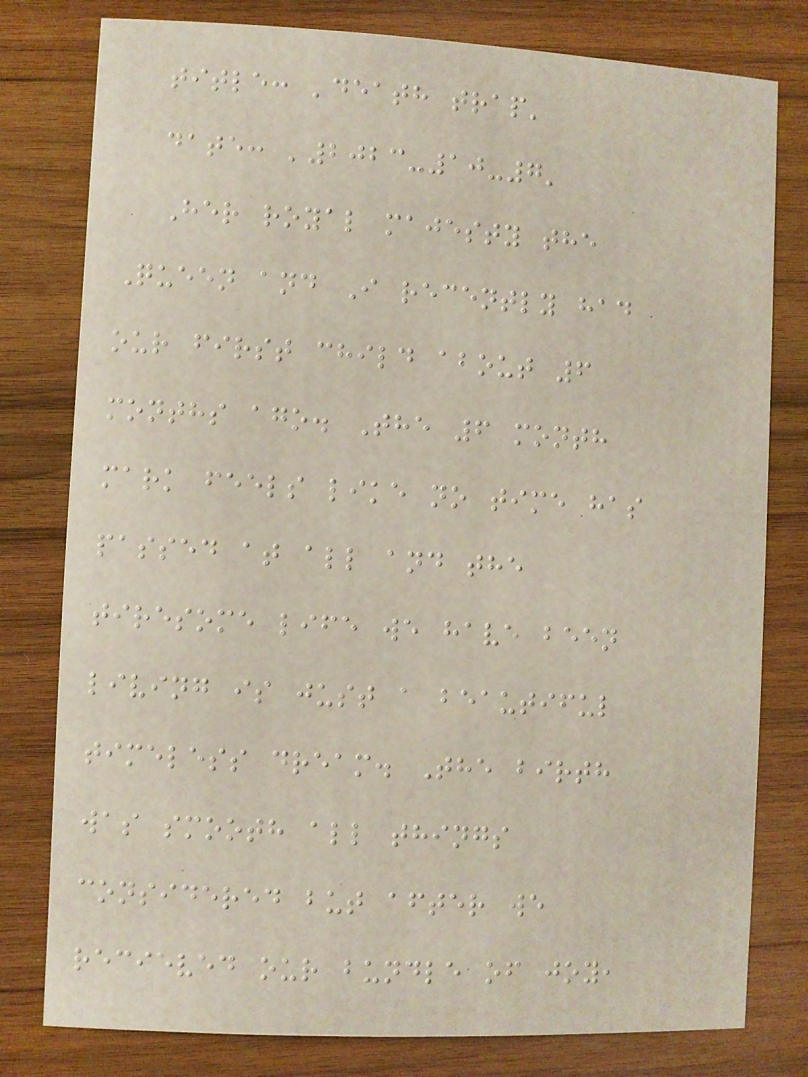title: 'death trap'
date: '2023-10-7'
Her royal majesty the
Queen and I recently had
our first child about 6
months ago. The 6 month
mark feels like no time has
passed at all and the
tiresome life we have been
living is just a beautiful
timeless dream. The birth
was smooth all things
considered but after we
recieved our bundle of joy,
